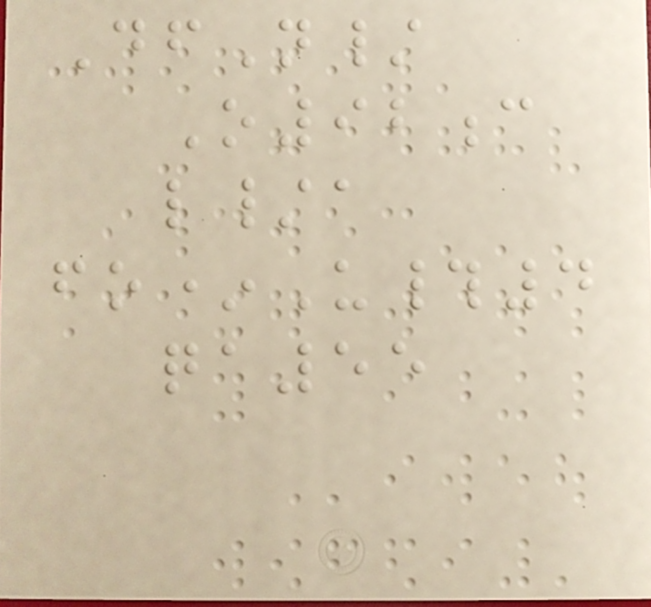DfN/
O92c
l/a
fo*U#4
qa55
